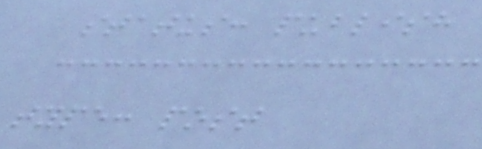status: publish
type: post
